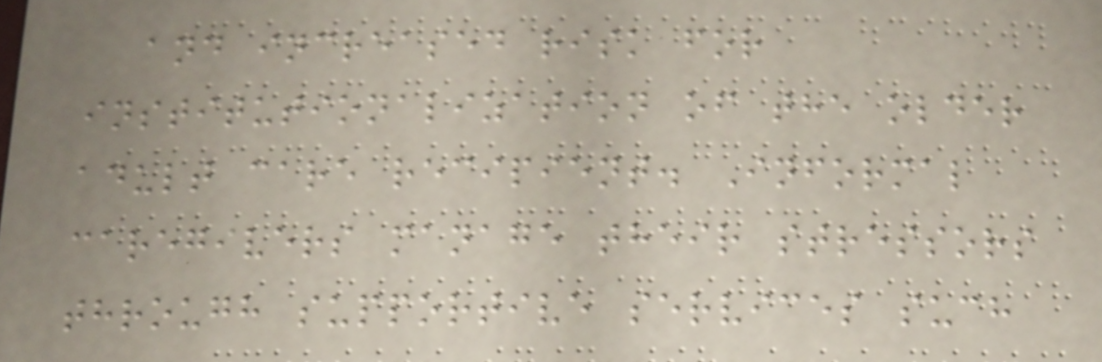and increased risk for
institutionalization of the older
adult care recipient. Informal
caregivers manage their stressors
through supportive services such
